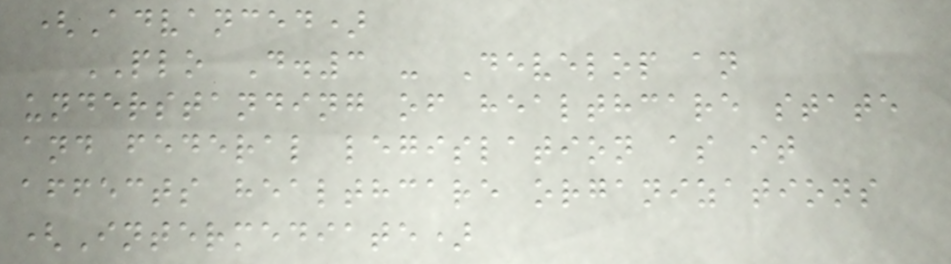(Advanced)
PLO D.3 - Develop an
understanding of healthcare state
and federal legislation as it
affects healthcare organizations
(Intermediate)
